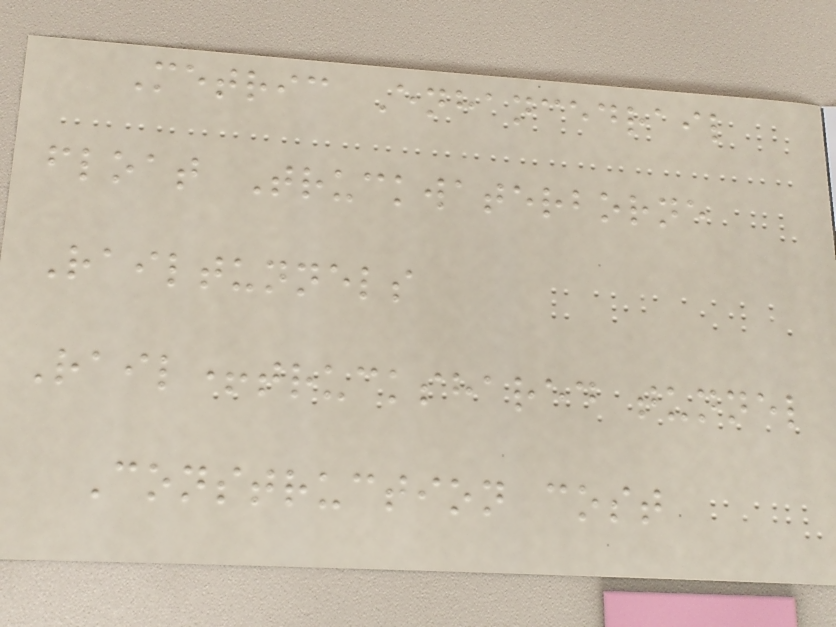Metric Enhancedrail
float Truckwaterborne
Railtunnels
Rail+truckshared tunnel
Construction cost
